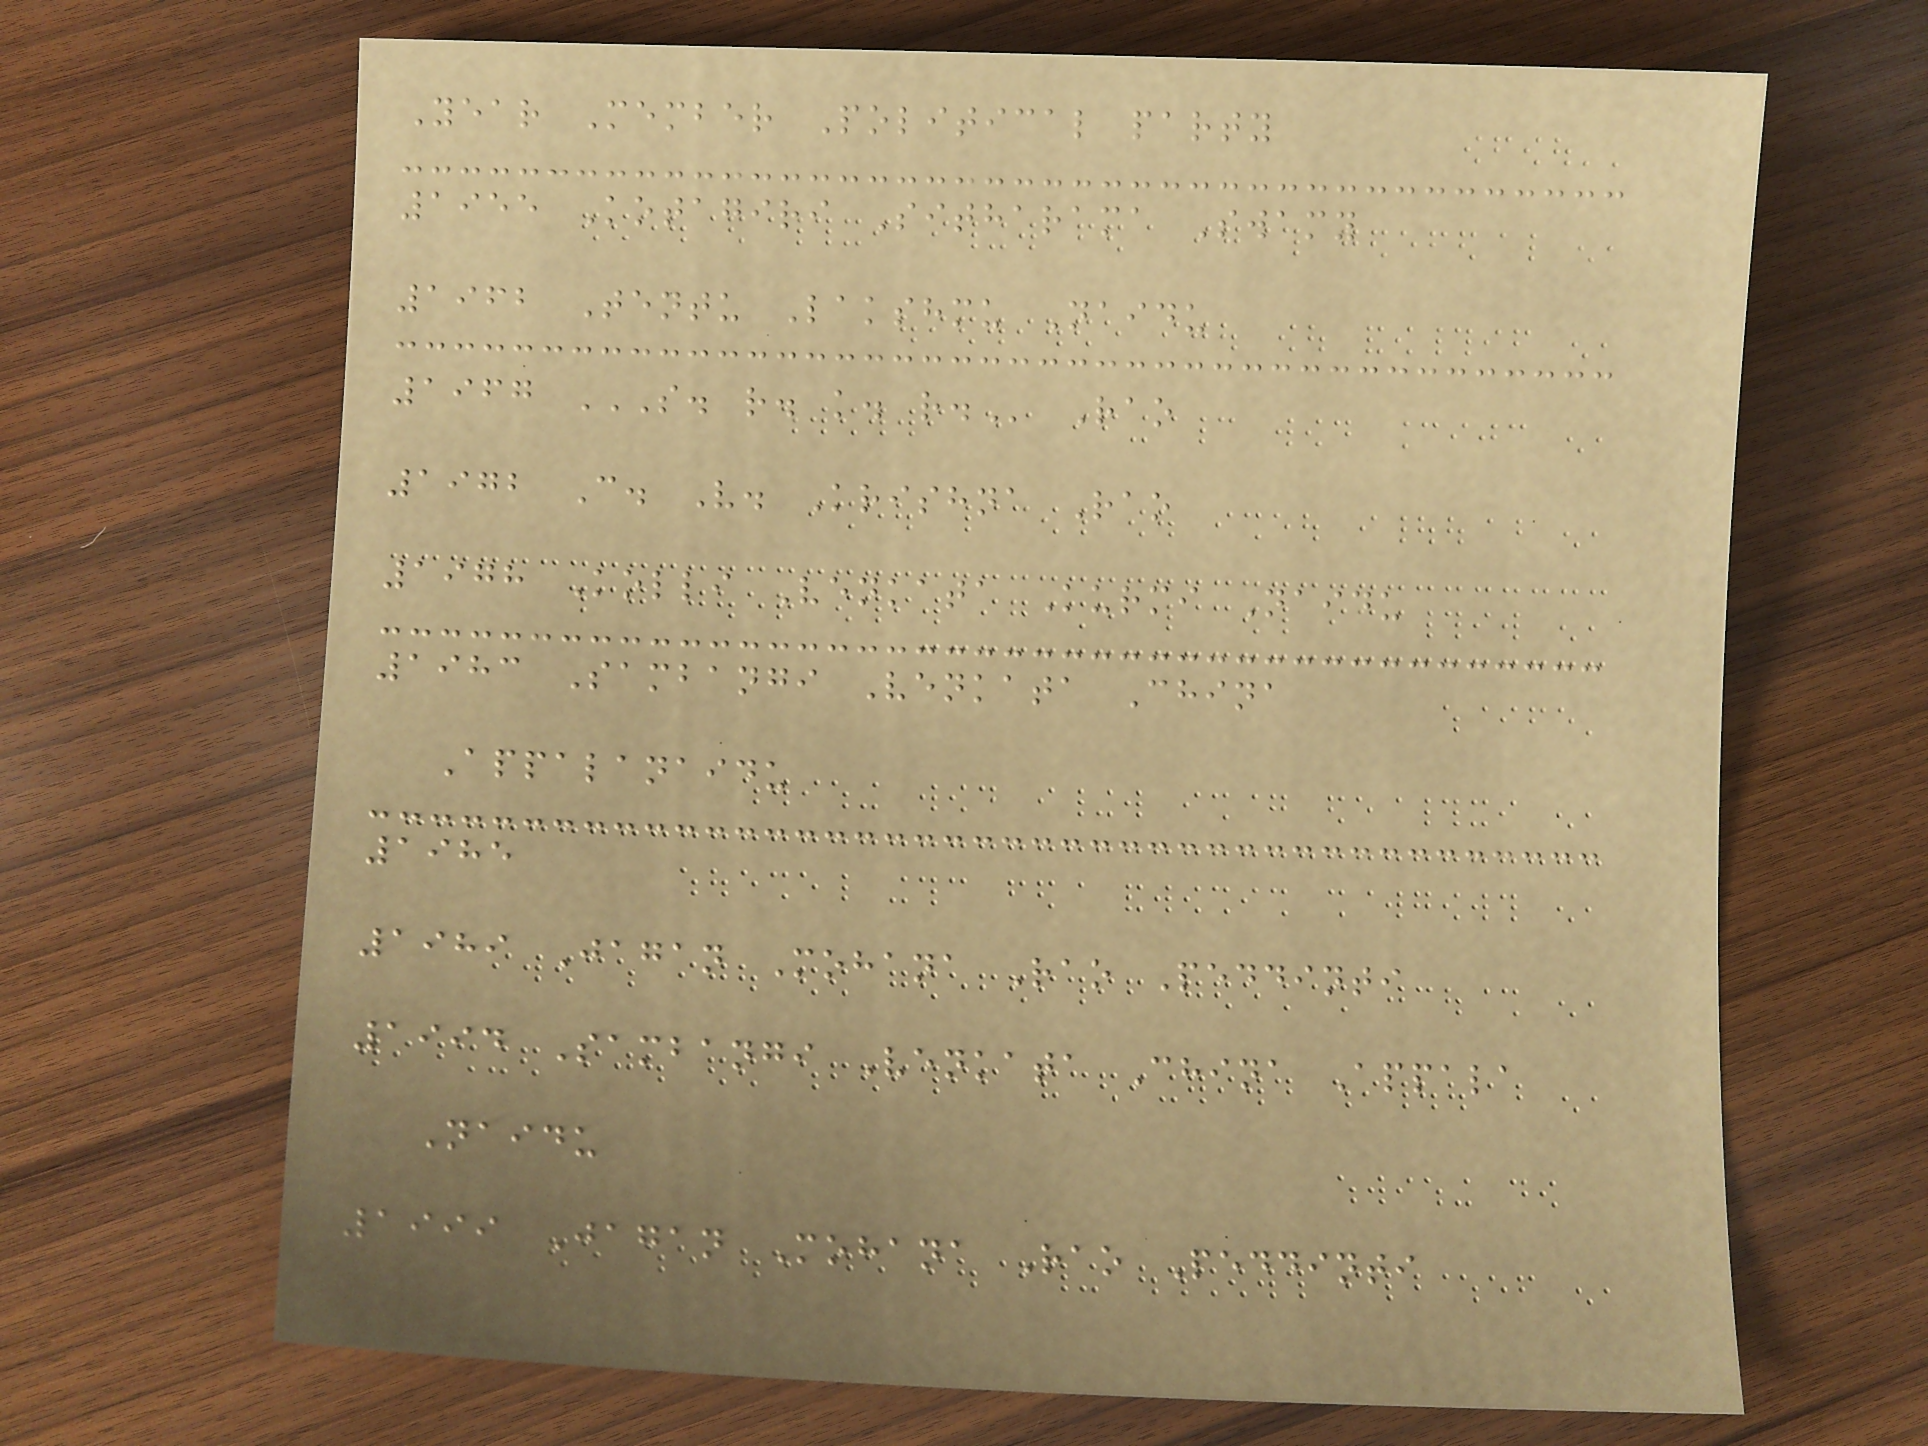Year Member Political party
1955 Kotagiri Sitharama Swamy
1962 Tentu Lakshmu Naidu
1967 S. R. K. R. Rao
1972 C. V. Krishna Rao
1978 Kolli Venkata Kurmi Naidu
1983 Sambangi Venkata China
Appalanaidu
1985
1989 Jagan Mohana Rao Peddinti
1994 Sambangi Venkata China Appala
Naidu
1999 Jagan Mohana Rao Peddinti
